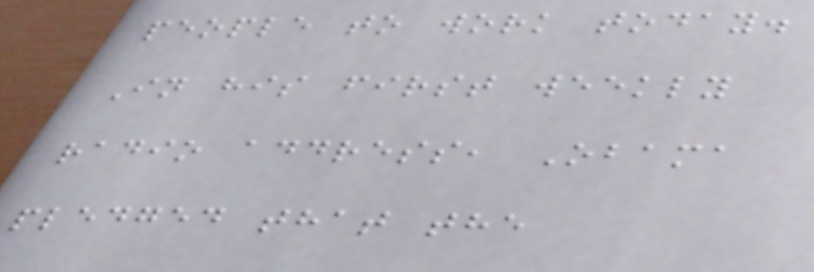people to work today.
In his first weekly
radio address, Obama
pledged that the
